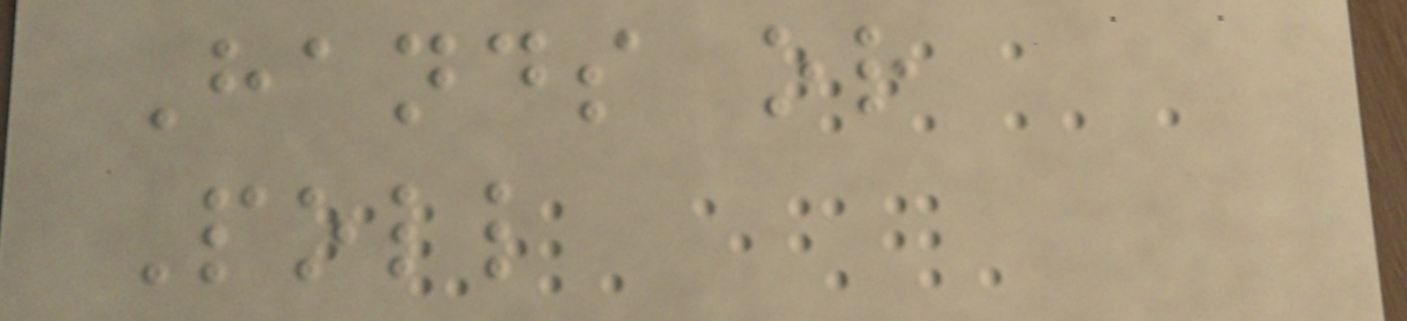Hands or
Poll
